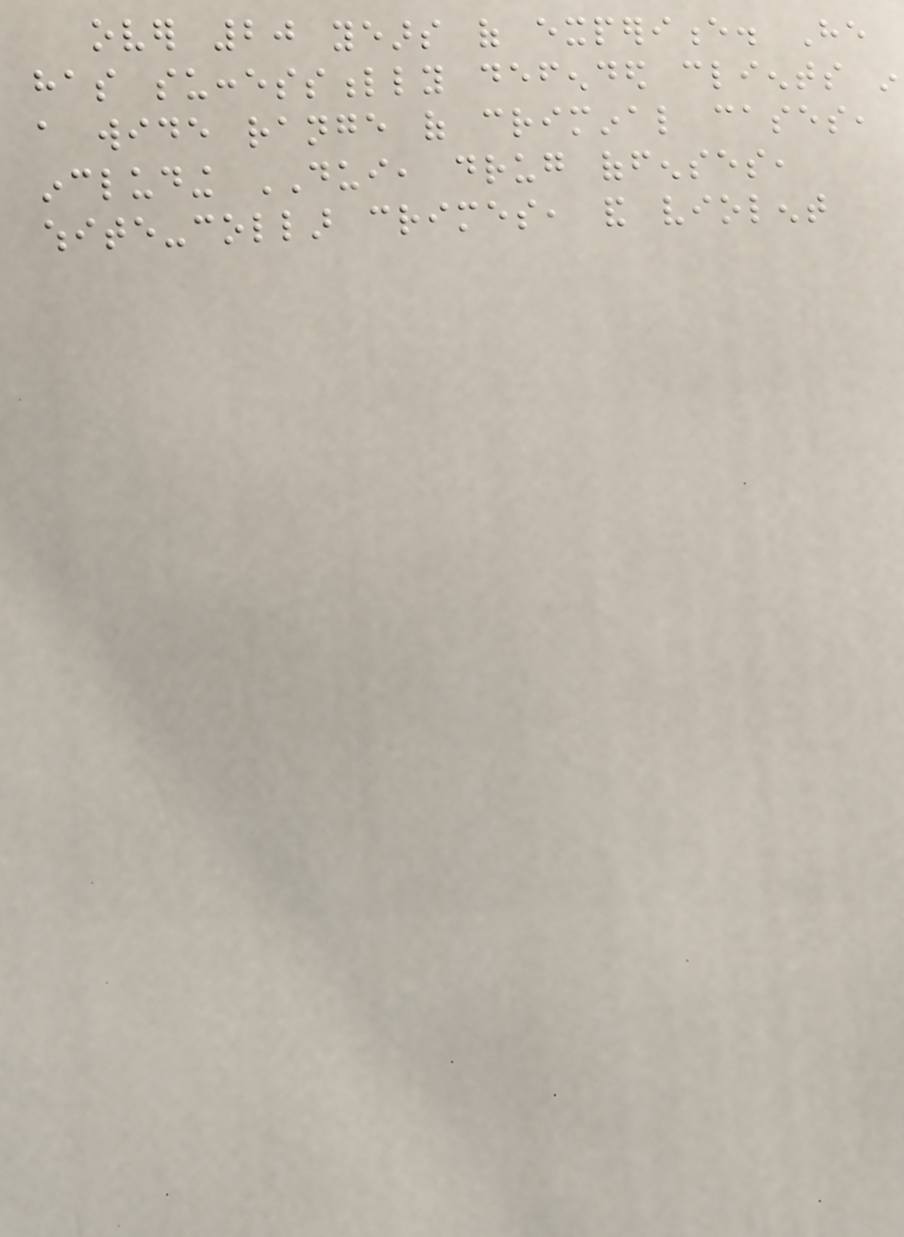over 20 years of experience. He
has successfully defended clients in
a wide range of criminal cases,
including DUI, drug offenses,
white-collar crimes, and violent
